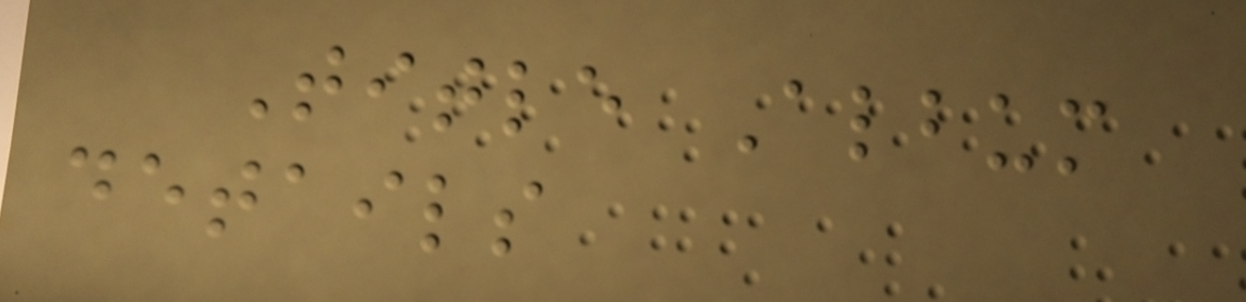Title Album
details
